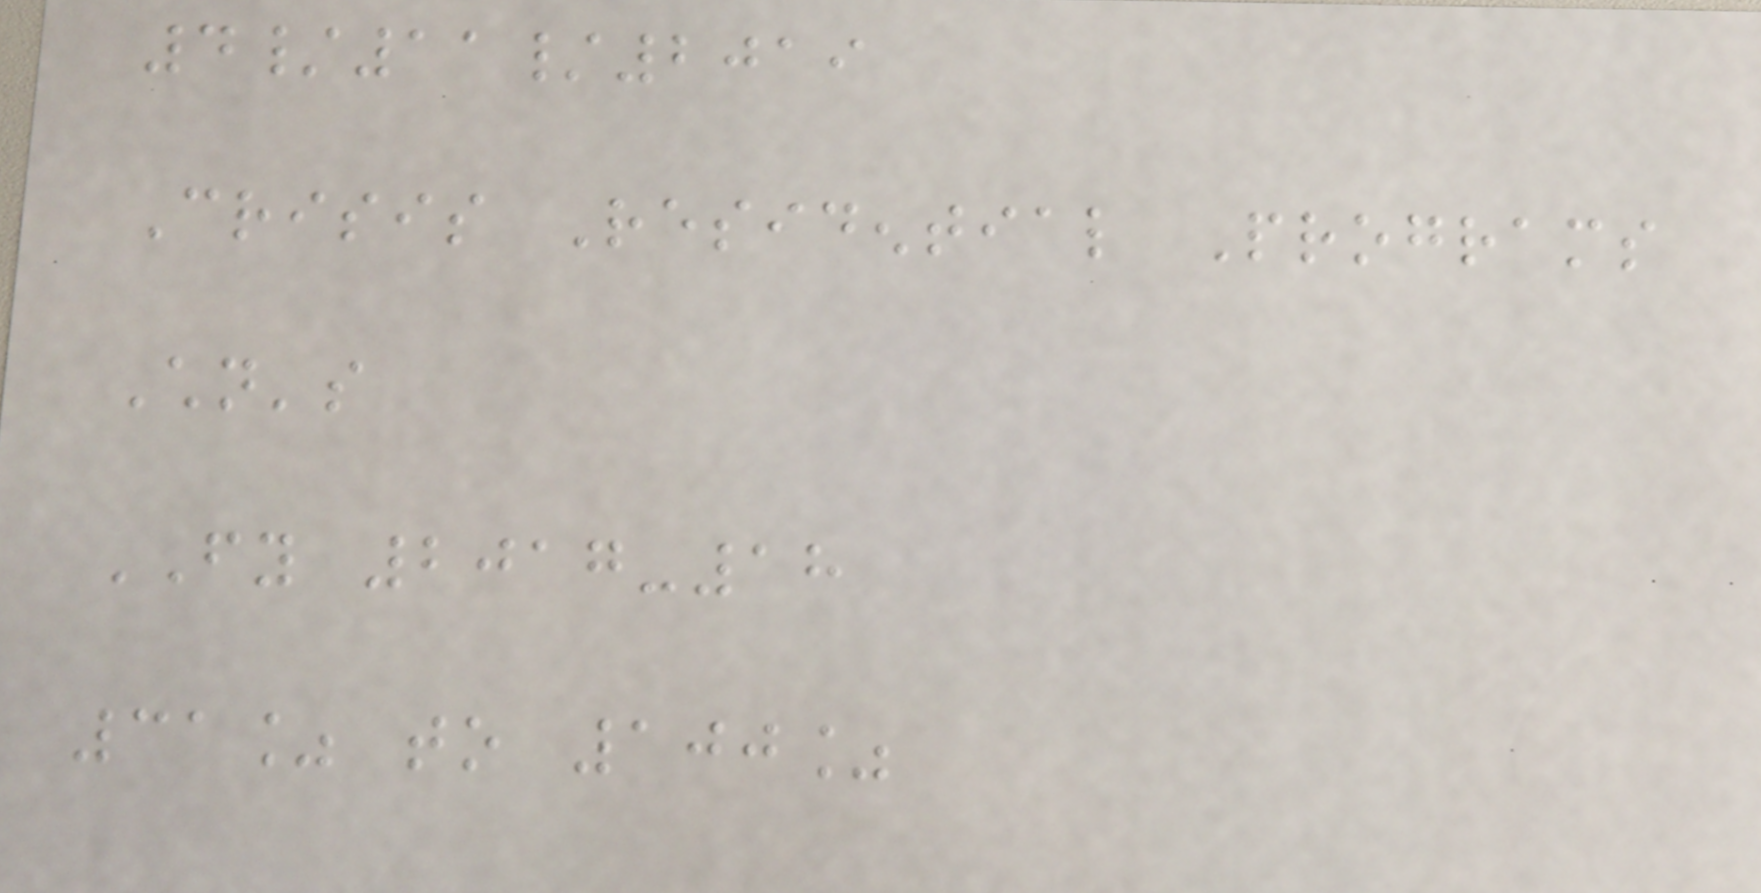4/11/2019
Crisis Residential Programs
Children's
FY 2017-18
31% to 100%
